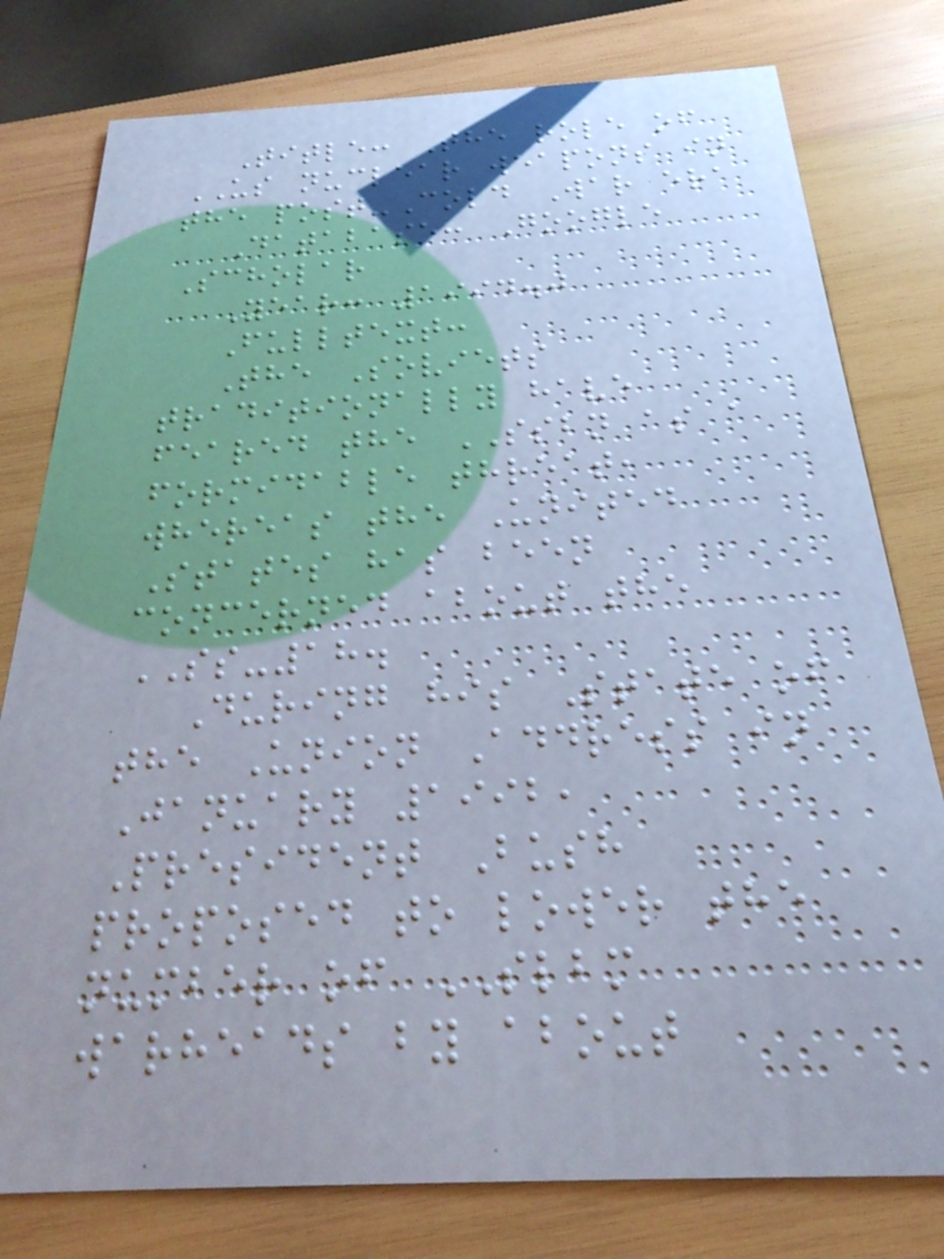Title: The role of
US nuclear weapons in
the post-Cold War era
Database: Google
Scholar
Year: 1994.0
Fulltext:
The Soviets
traditionally have
feared the SSBN as a
formidable threat,
whereas the United
States has been
concerned about the
SS-18.
During his State of
the Union Address in
January 1992,
President Bush
proposed to lower the
number of SLBM
warheads by about
